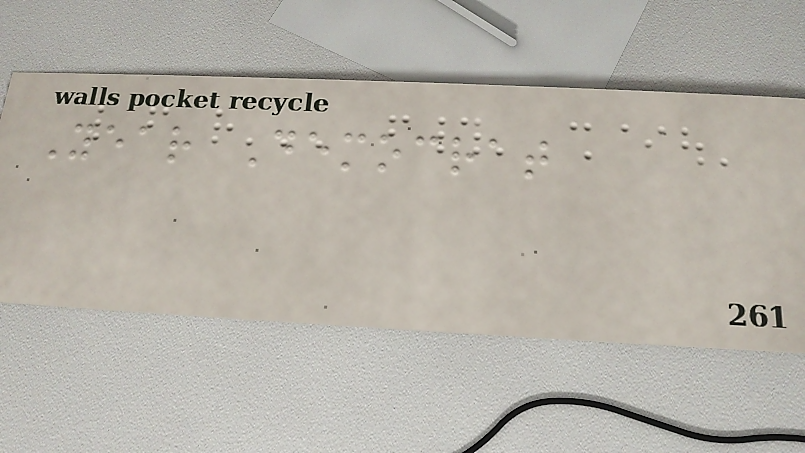Year Democrat
